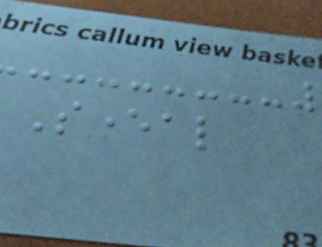Several
